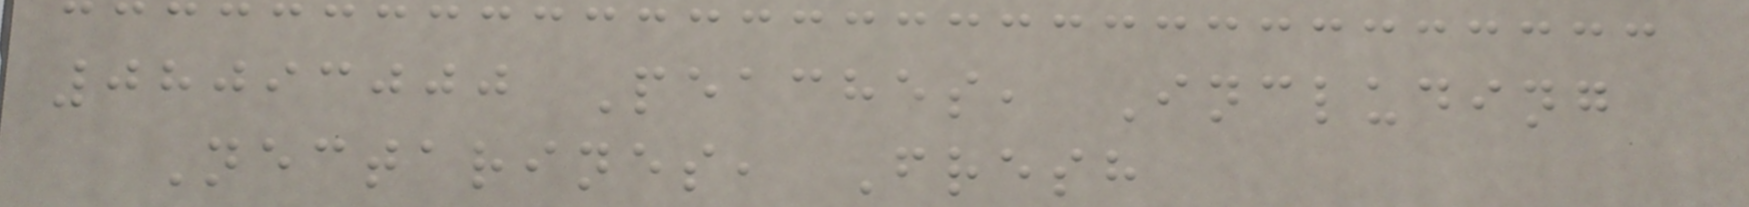08093000 Peaches, Including
Nectarines, Fresh
